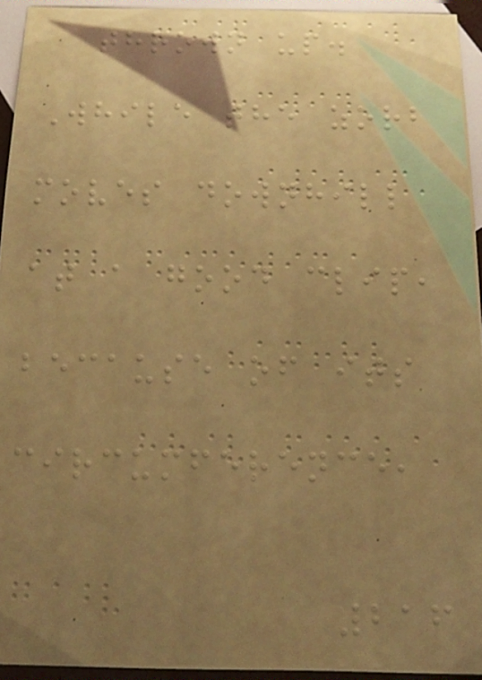thrown up.
While the zorb
moves downhill
at a good clip,
because of its
circumference,
216
